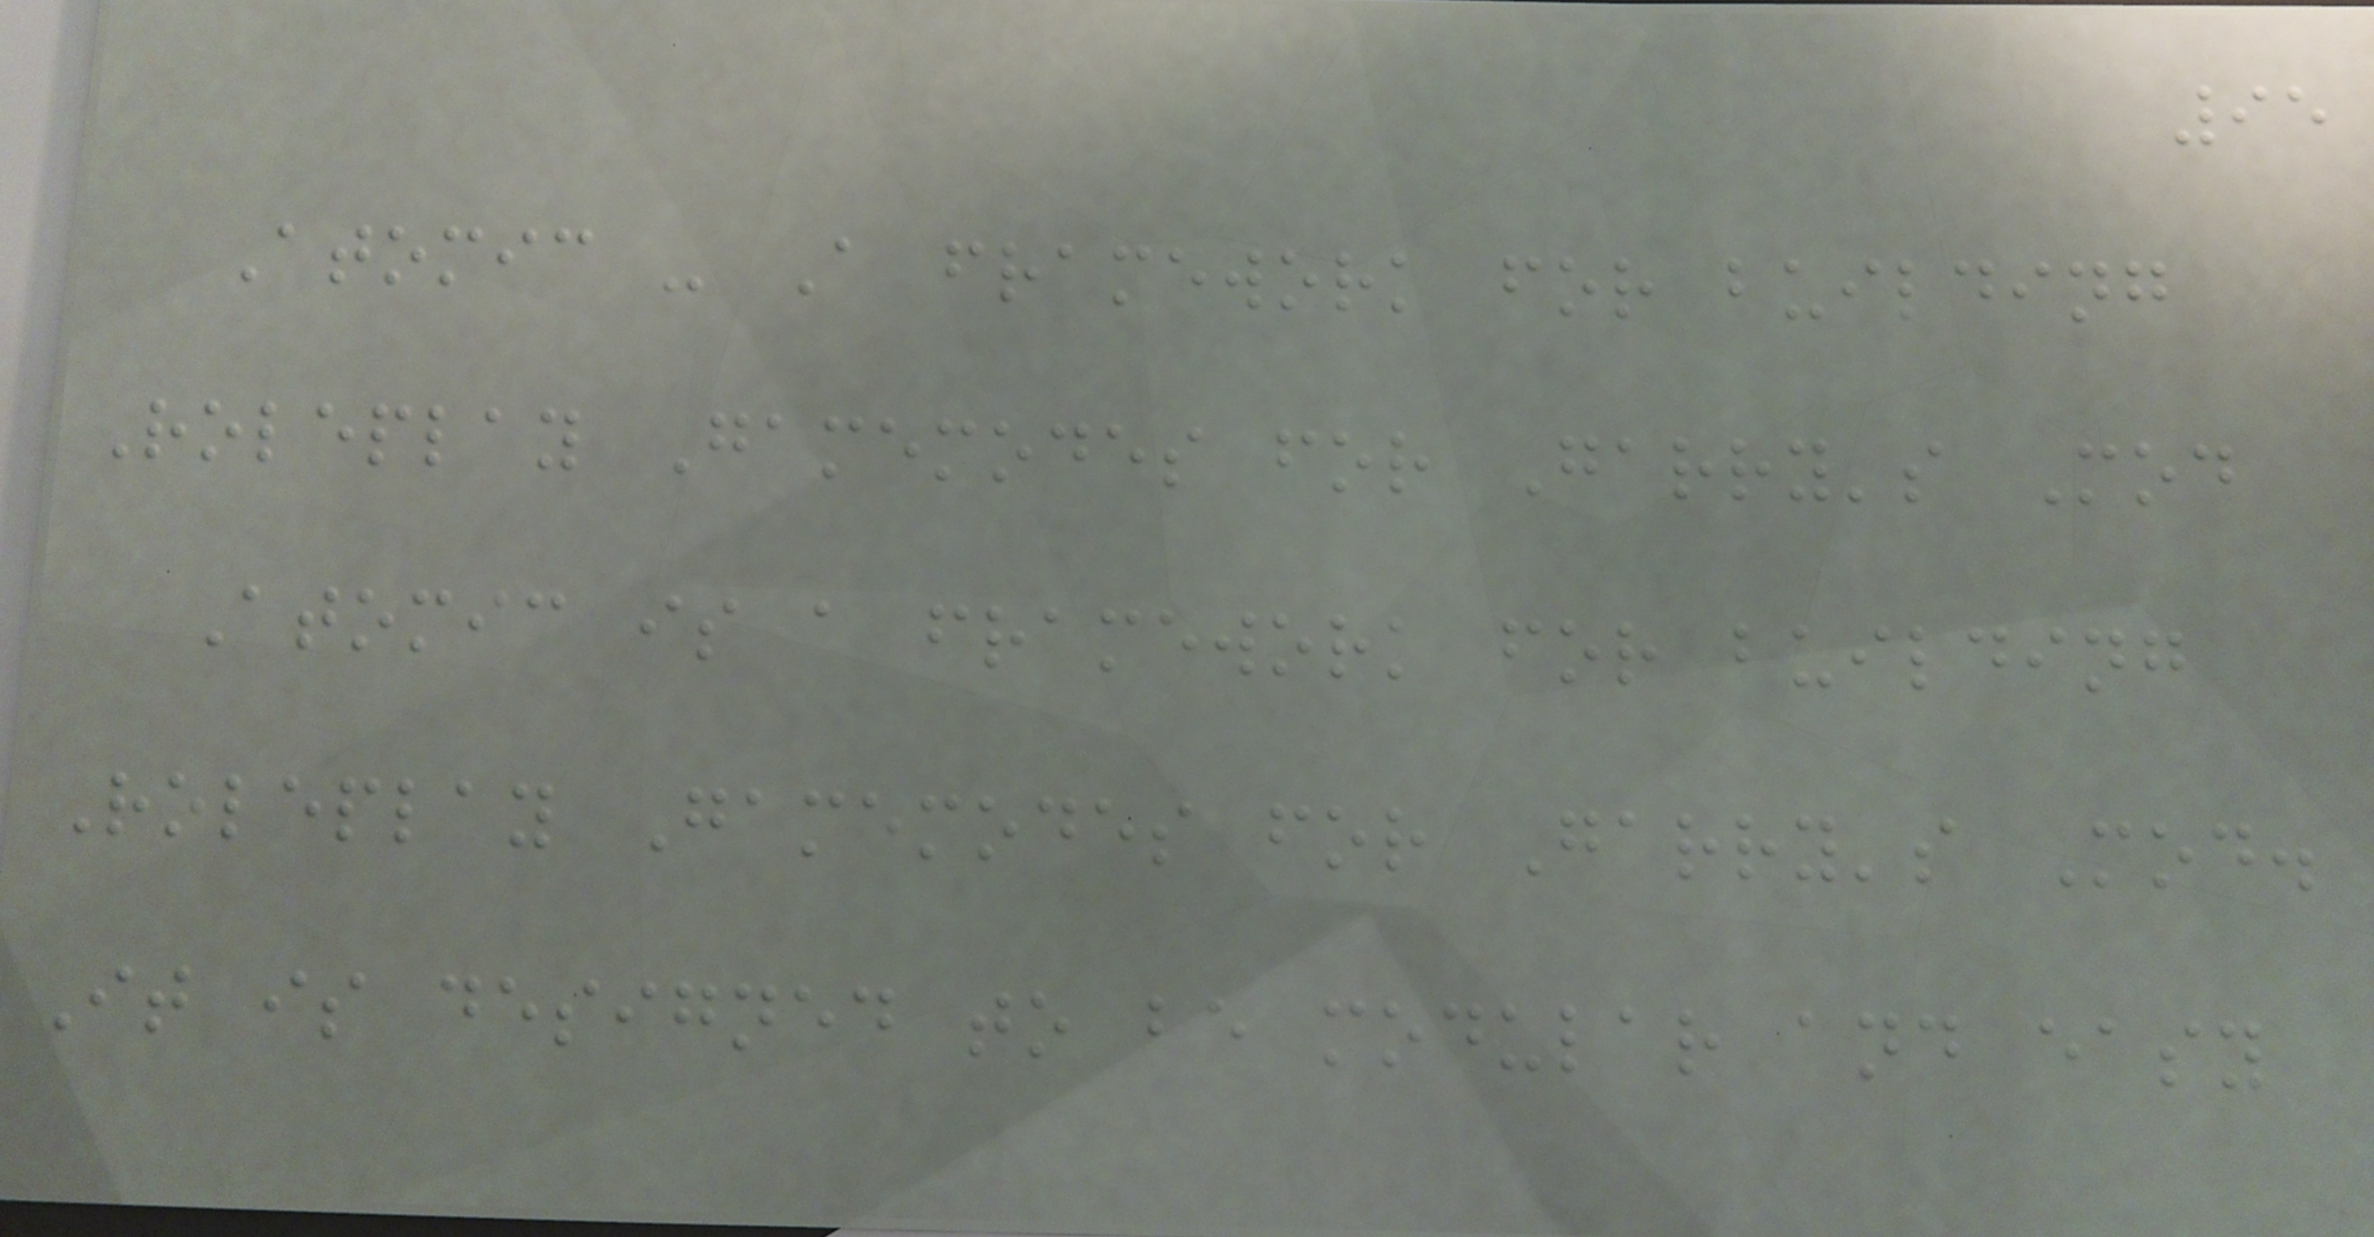95
Atomic - A framework for building
Roleplay Gamemodes for Garry's Mod
Atomic is a framework for building
Roleplay Gamemodes for Garry's Mod.
It is designed to be modular and easy
